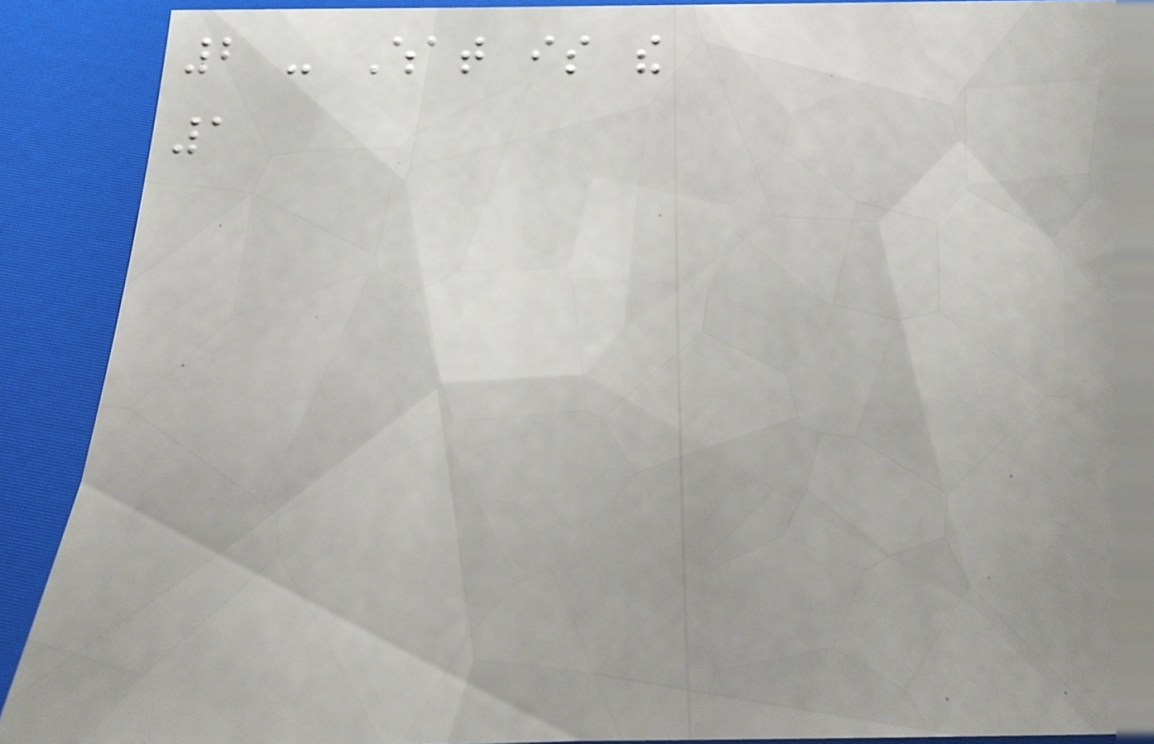2 - What is the
1
